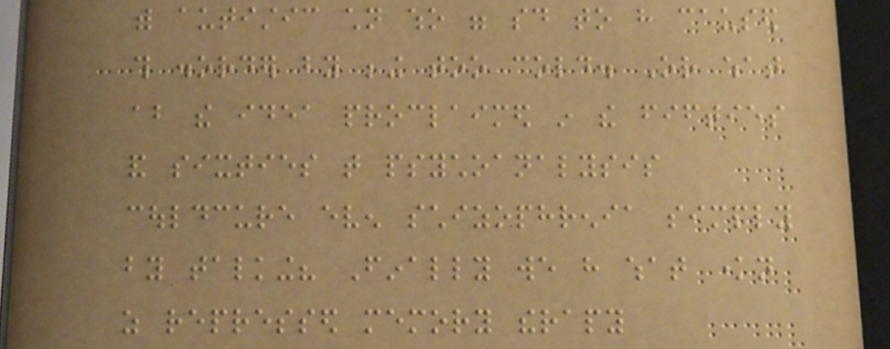with autistic children who were said to have caused
this disorder by being too cold. Or what
about the idea proclaimed in the fifties
and sixties that psychoanalysis
couldcure even schizophrenia simply
by talking? Finally we have what known
as repressed memory therapy
